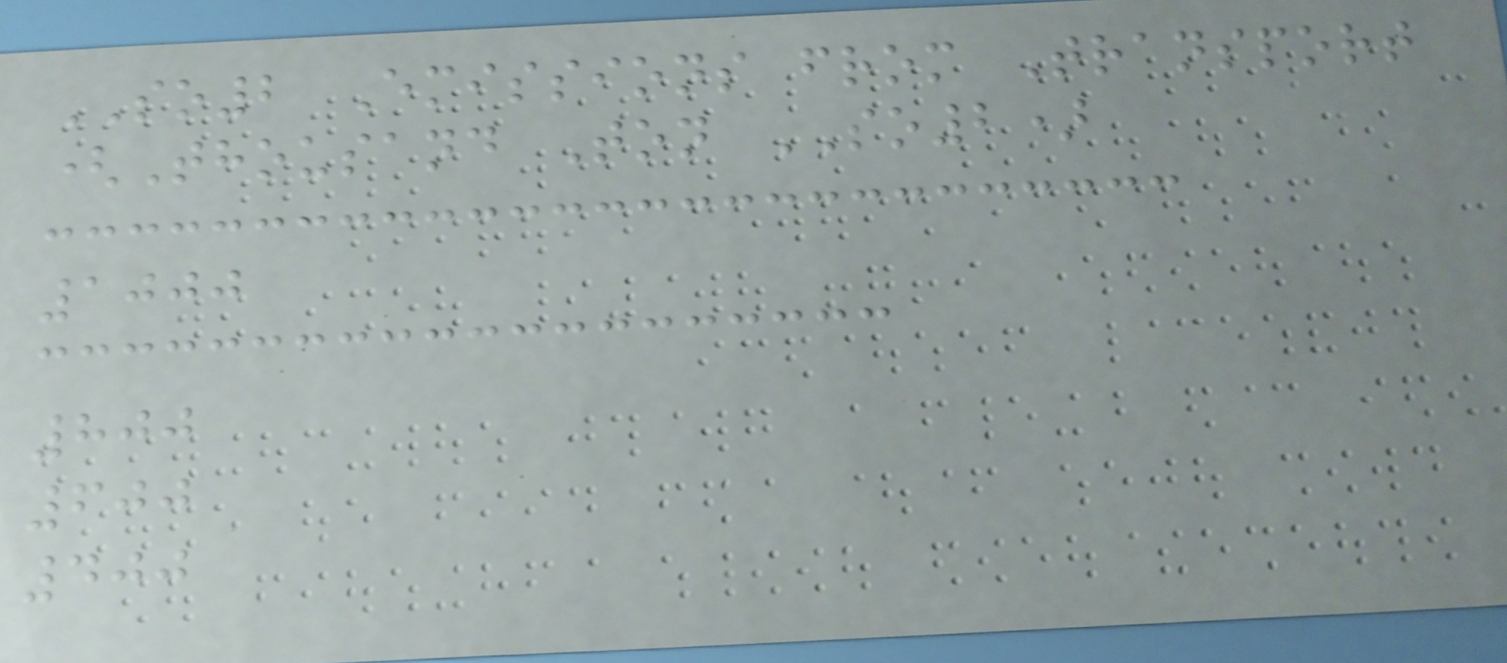SO2 Emissions from Transport
(Thousand Ton SO2)
1000
800
600
400
